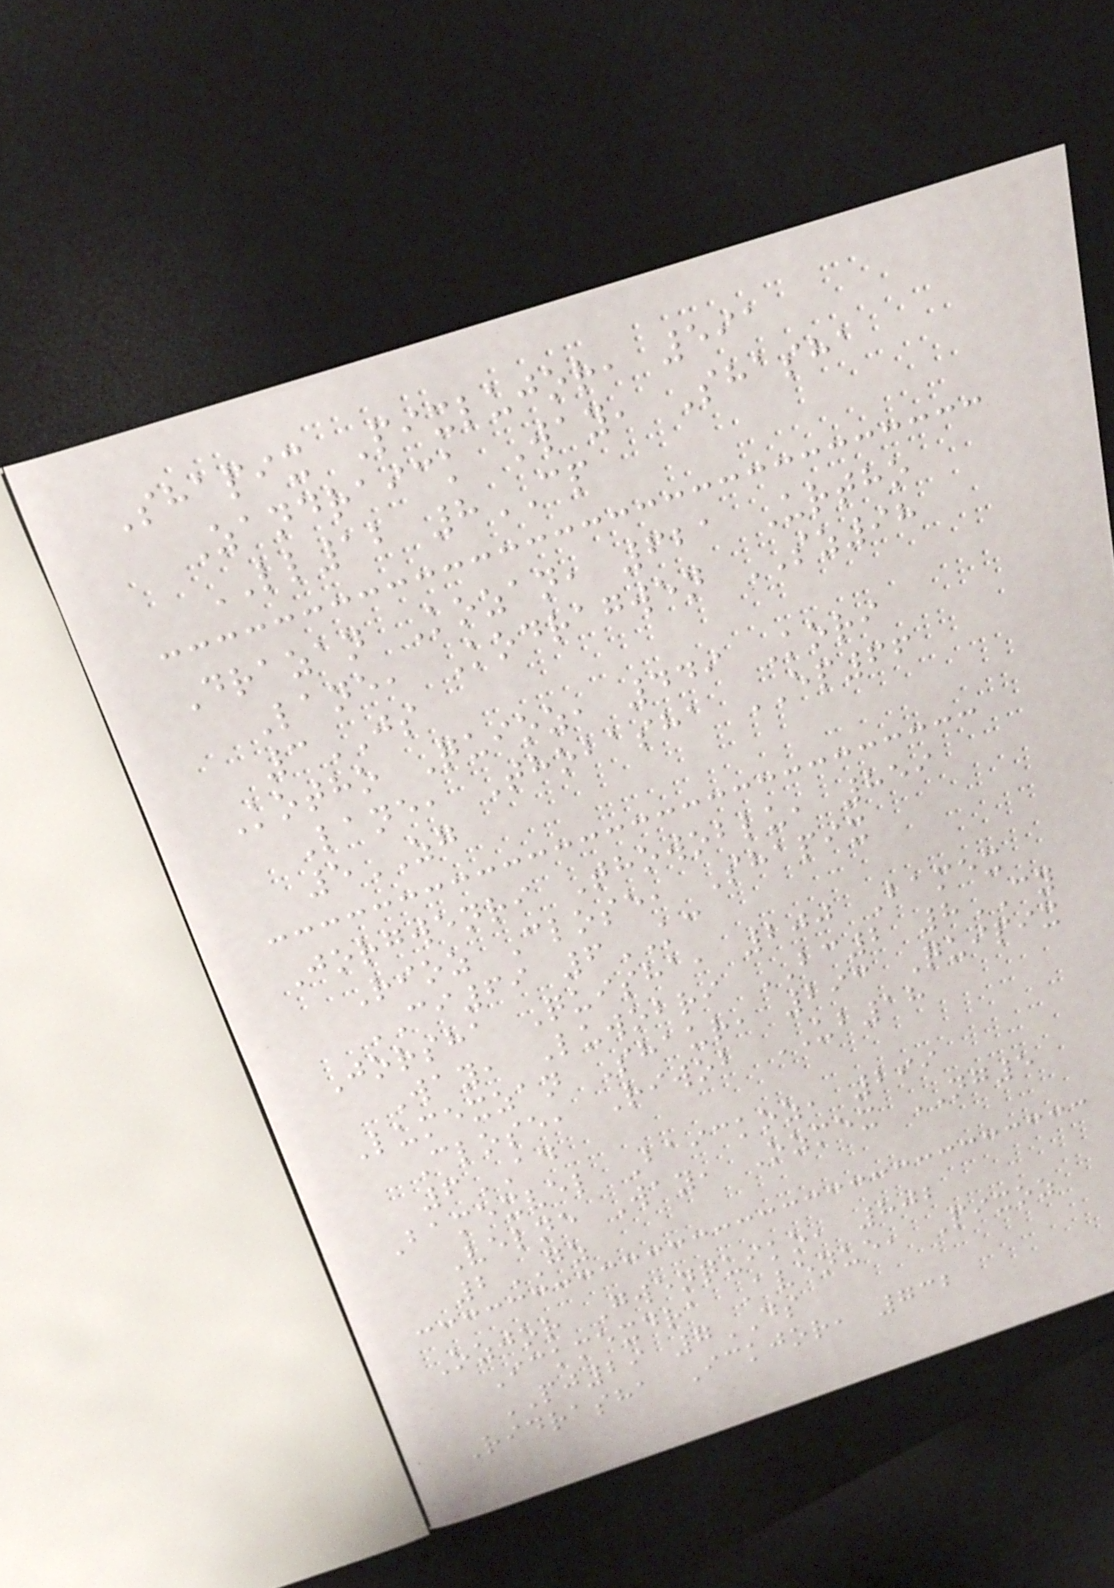Shapix Pixlujor, 591
Zandraick Way, Shasha
LL12 8CP
Drazan Kozan, 621 Urtho
Lane, Kodragwen SZ98
3JS
Kotho Quioz, 449 Kori
Lane, Thobasha EP66
5ZG
Jorgwenri Thowoblu, 859
Rioz Close, Shapix
CI69 6KC
Jorsha Quisha, 200 Bamex
Way, Luwobri BC2 8CY
Lumexzan Shaur, 293 Quipix
Close, Riwob UB18
6AD
Bamexvel Baickoz, 299
Velne Way, Ozmex NG5
2GZ
Ozjor Gwenquiko, 802
Ickmexdra Avenue, Pixoz
PJ29 7DS
Ridrasha Ickjor, 732
